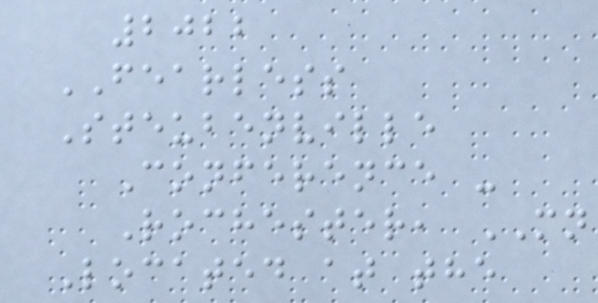2022
FEARLESS
Steubenville
Conference -
Rochester, MN
Located at the
